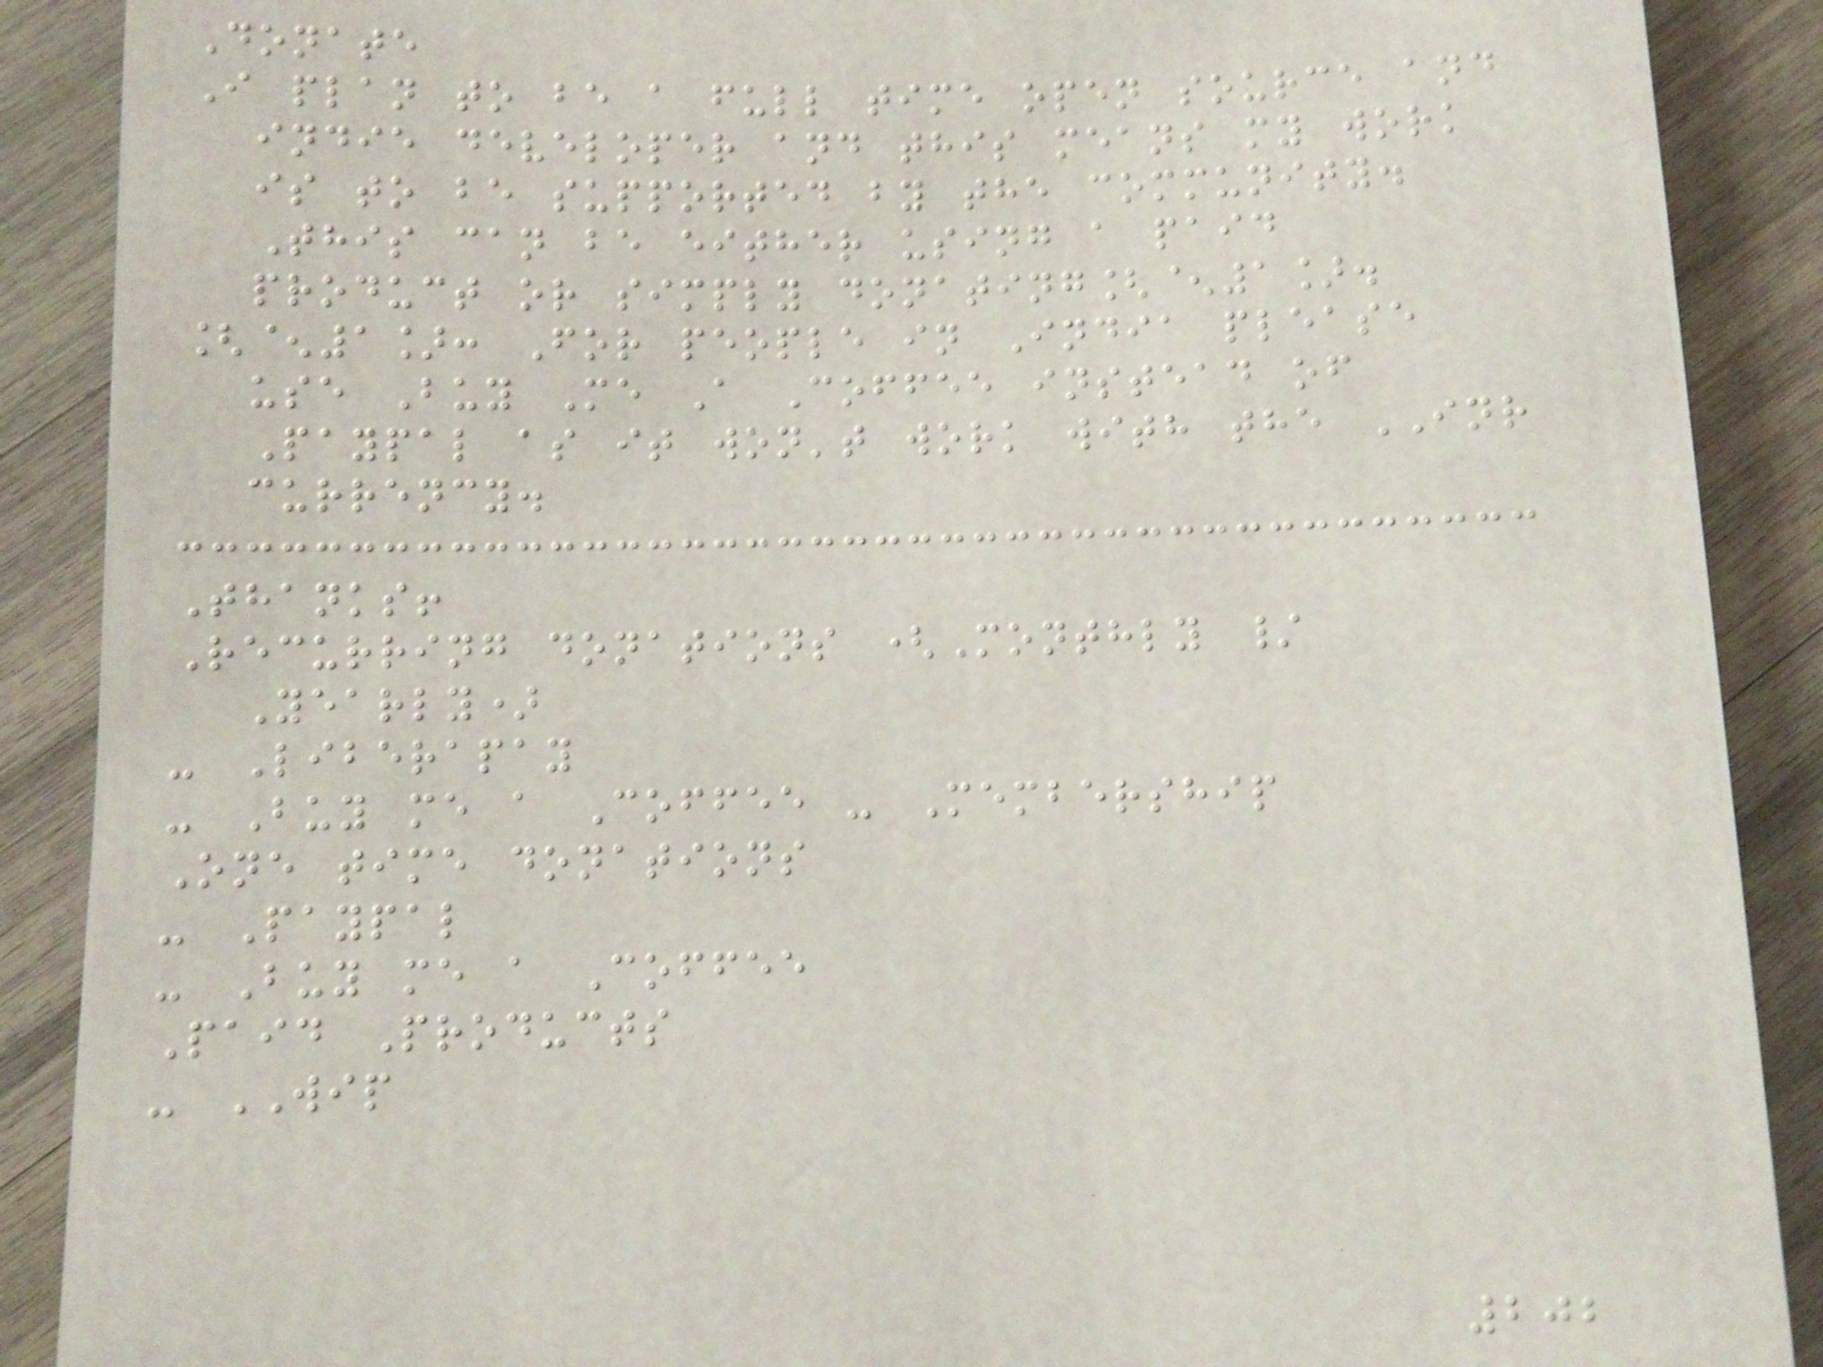Donate
I plan to be a full time open source and
indie developer and this means my work
is to be supported by the community.
This can be either using a paid
product or simply donating[^1].
[^1]: For people in India please
use Buy Me A Coffee instead of
Paypal as it won't work with the INR
currency.
Thanks!
Recurring donations (Monthly /
Yearly)
- Liberapay
- Buy me a Coffee - Membership
One time donations
- Paypal
- Buy me a Coffee
Paid Products
- WIP
202
